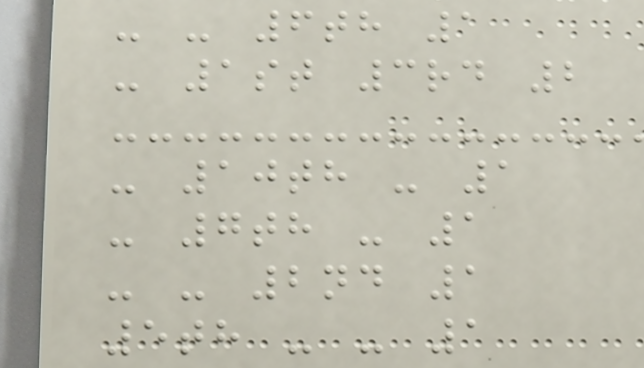- - 6th 1
- 1st 3rd 2
- 10th - 1
- 7th - 1
- - 2nd 1
5th - - 1
